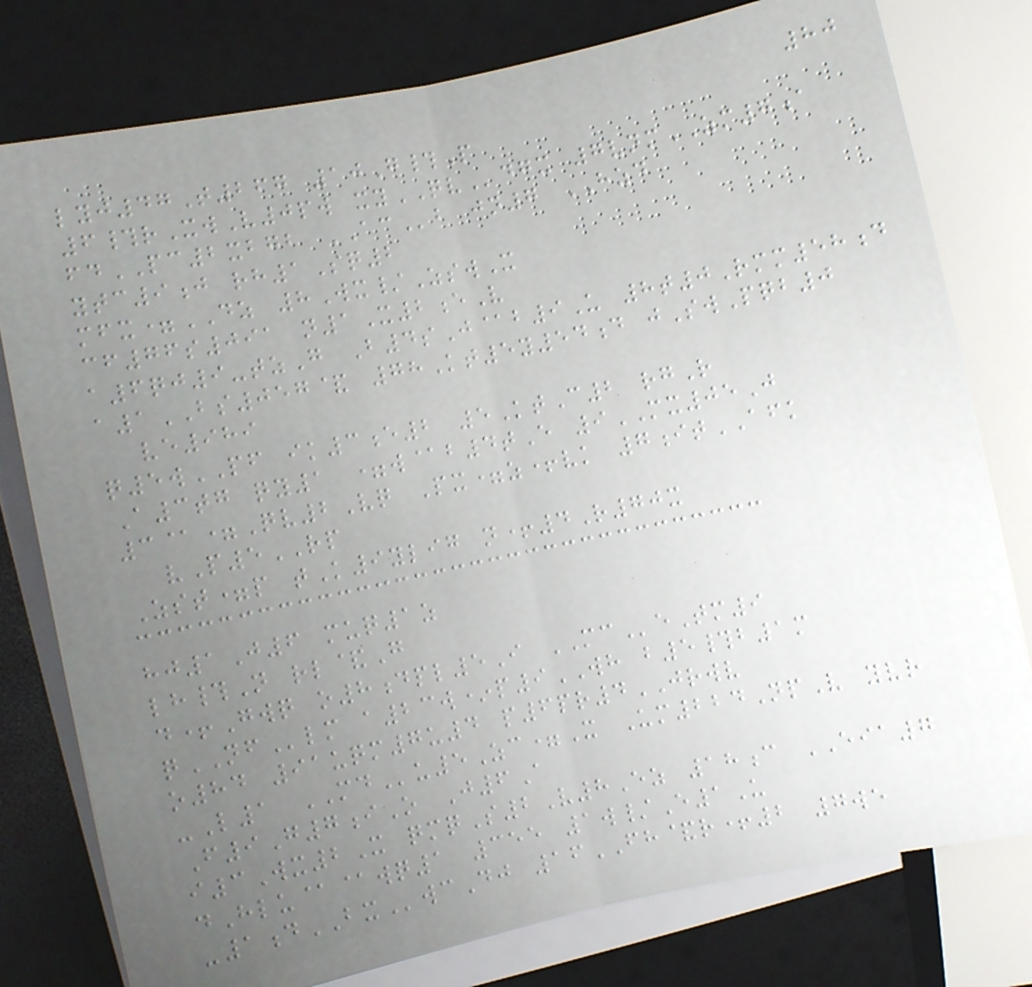80
lyj47T267 10G#P
6#rXwV0pw xyQVdgx 7vnmZM7a
fdPC2xbgb ACb jn7 HZD
ytc9j rh1Sq2
mfx=DZ 8Wx/ZswX
cf76s091 n1X2eV
a6qj9-tzG B4sJ@b9U 8t0Rmm58d
a1BS057& 78Kt5y54d jSwPqb0
ve989
q5wPF ik3e2 5KtC2 rgR
A3tg qy1 =w@b4tE 9MX05J
3@=Qv2Vq Px=z+vk 7itAFK
vP5RP
Zst=p tK9ylig n+4R70x
hj1J6 muq1z
lh#N rl&G
d+Gwq o8dpl5I MCeTm9
qNFlm a23w*p9WH b5#b1m
o84 91uqm7u4 p6pr4JRWV
-L1 MDu5Zc=X Um224NpV yvr
F9G7iO J6A
i3Wx2X qmqS2V8Ez 18c EIA7
dHlu@@wq1 355 1w/E1U
-1dBXwcDj 16FH&r+2 7we
